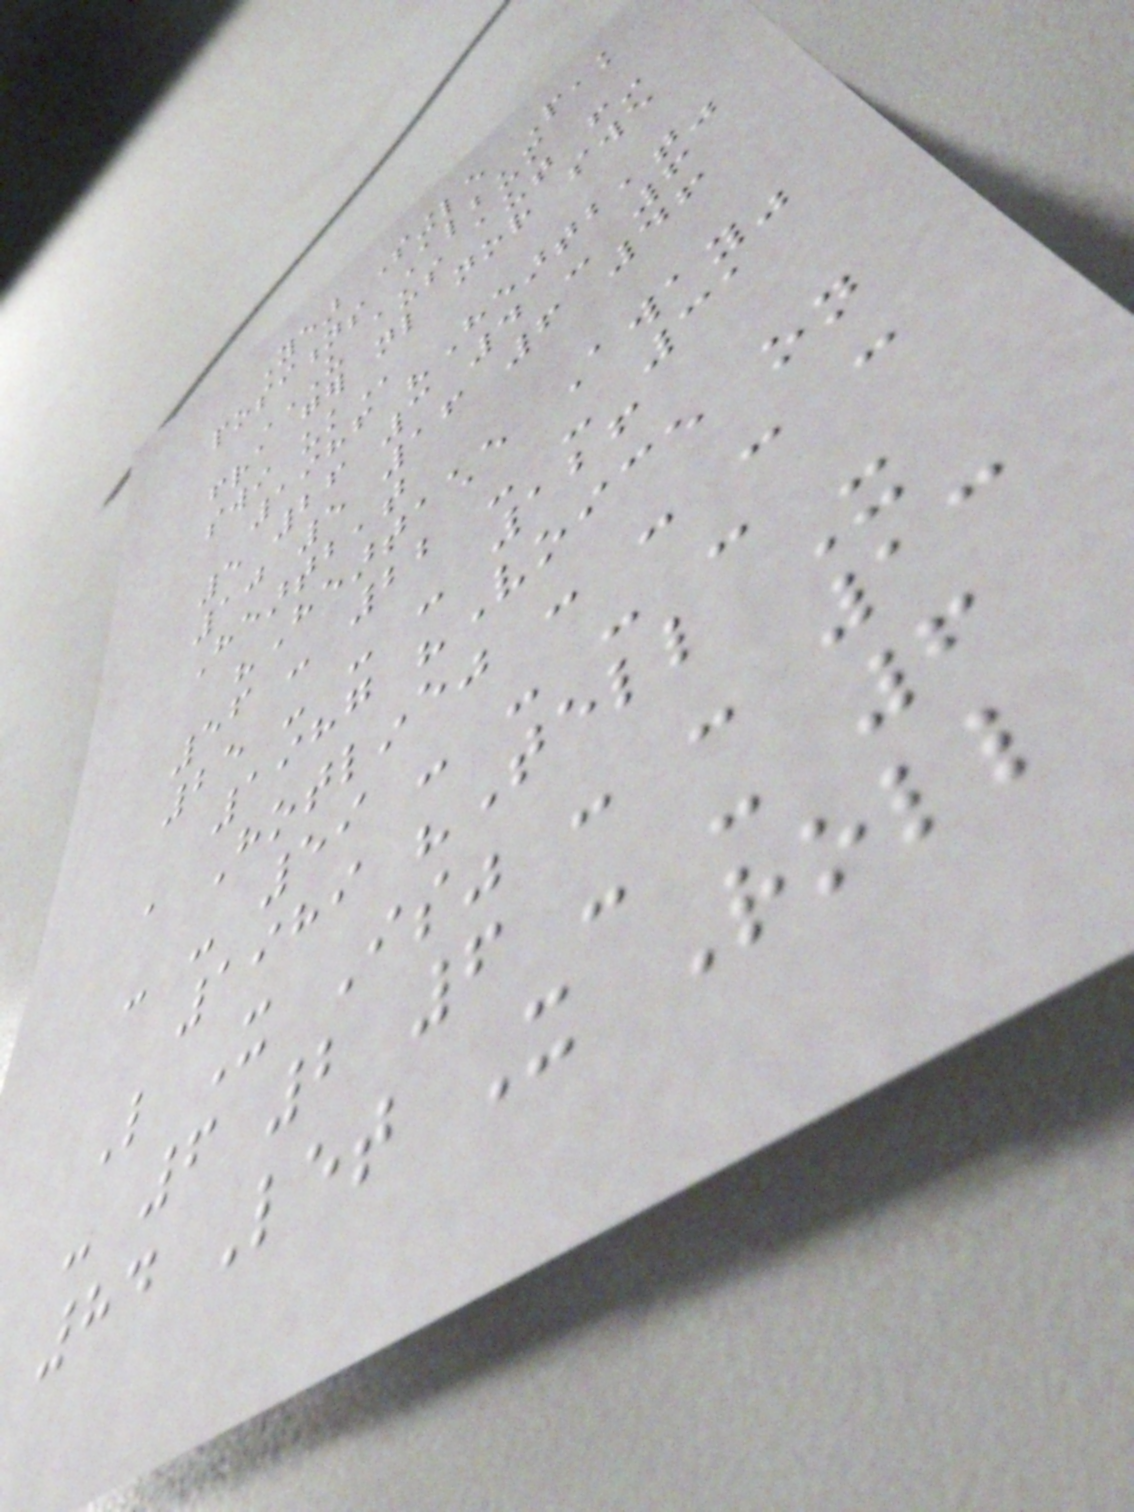Year Single Peak
positions Album
US AUS AUT FIN
FRA GER NL NOR SWE
SWI UK
1986 "Heartbeat"
5 26 3 4 - 6
10 5 16 6 46
Heartbeat
"Heartache Away"
56 - 22 - - 31
25 - - - 126
1987 "Voice on
a Hotline" - - - -
- - 59 - - - -
1989 "Tell It
Like It Is" - - 13
- 6 2 6 - - 6
84 Let It Roll
